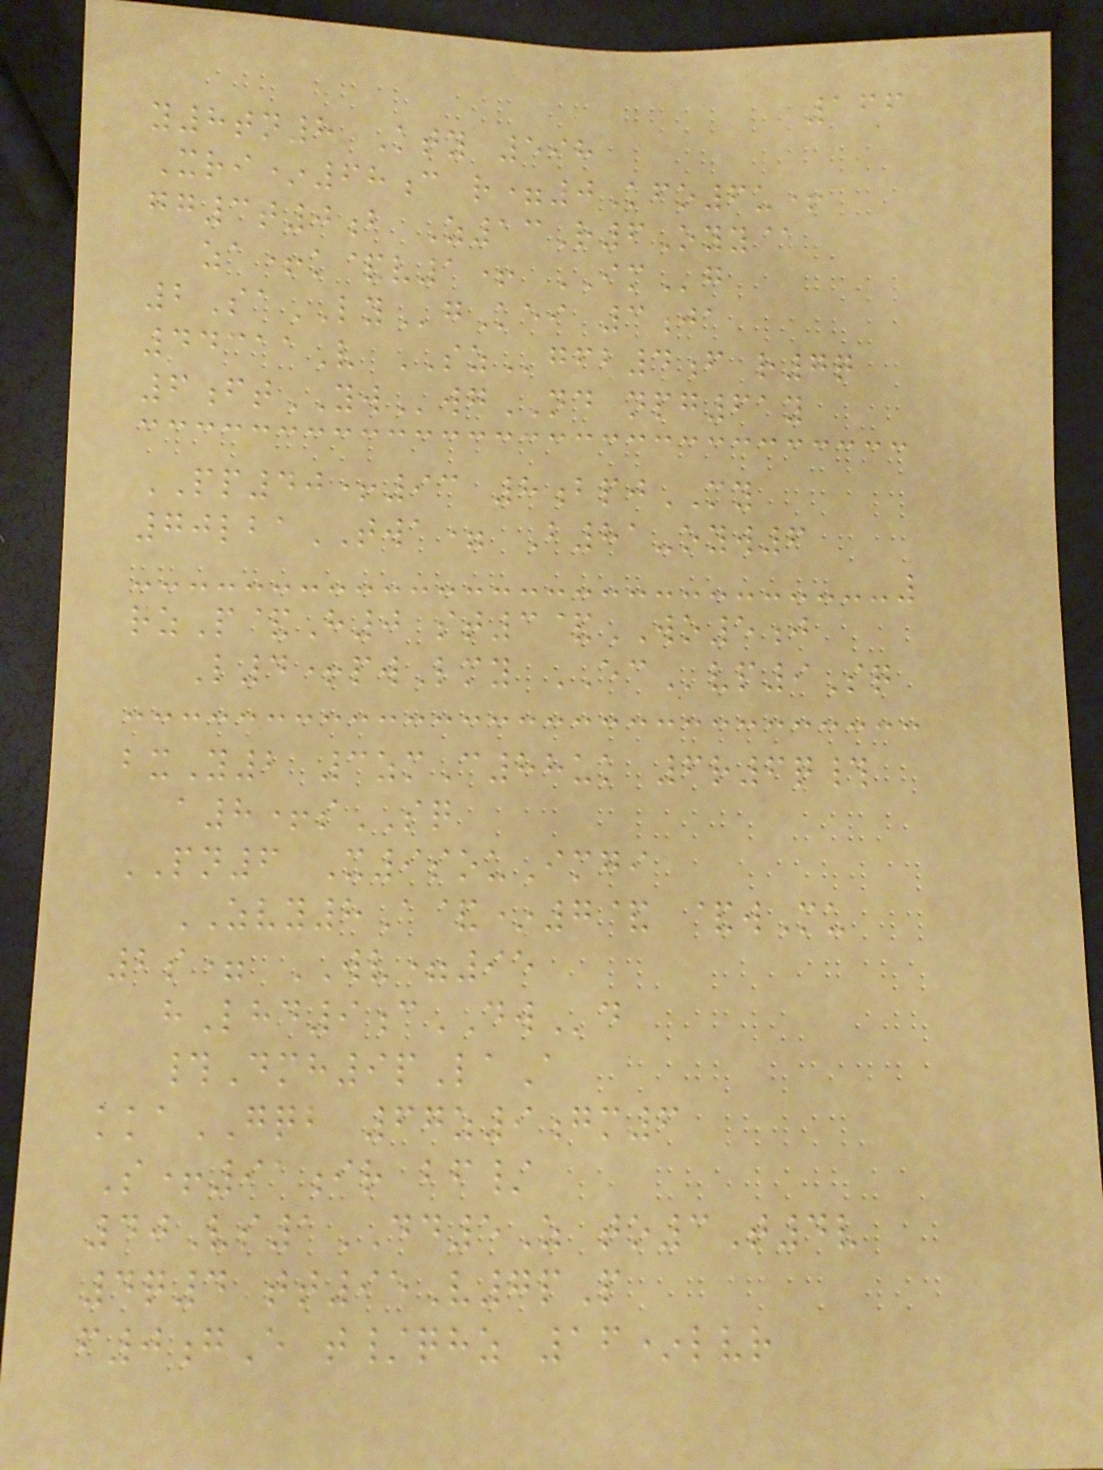166
y8tn8 Kty 598
Xri*68c r=0Kfo6u+
gg3t0b Z13R6Oyy@
za+k&v1+ IMg
2SaLYgKei 3ja
44311V SZgfb4f r7q
6ftYWwgND npg61y
PP40+93 8bpjMY
70lbaTWA= B81-oyw6
rzP&H0 st3&WO5j
L4+pwLmy ECvp9Sq
bxY2 3zmC88uk 6r6q#
a8+sSQ
PN6 X9souImgi
ZVY8A&*7& &wMu
2s= WV=95
hLhd9cDWd
#Dmh9pLaA
kkaGQB 67z9gm6
S+91ir bf/
40Vs1DD5Z to3T4v
4q4 tt95V7pP
f0gE t/qhz 16*lvr
